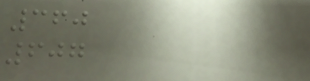360
607
